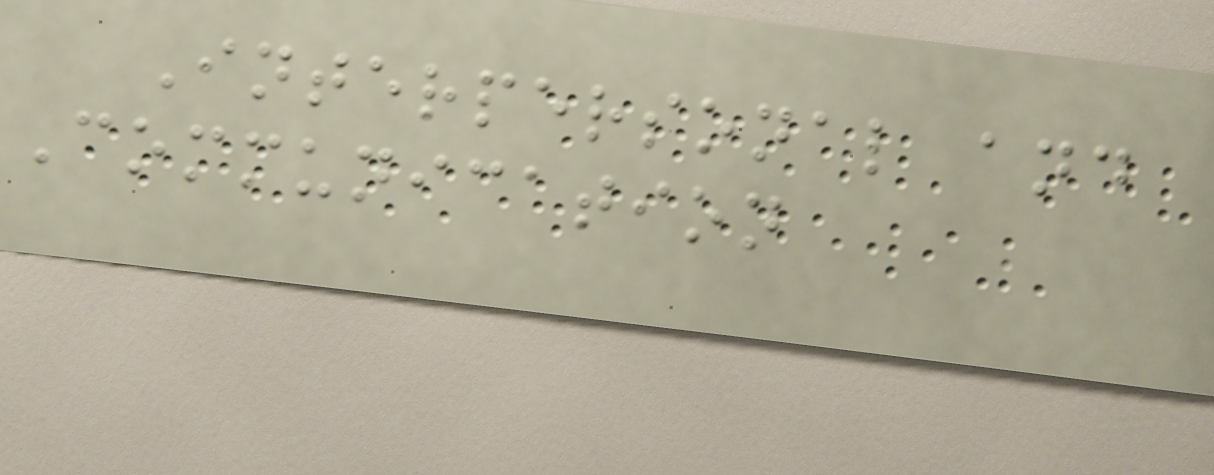Interpersonal and
Communication
